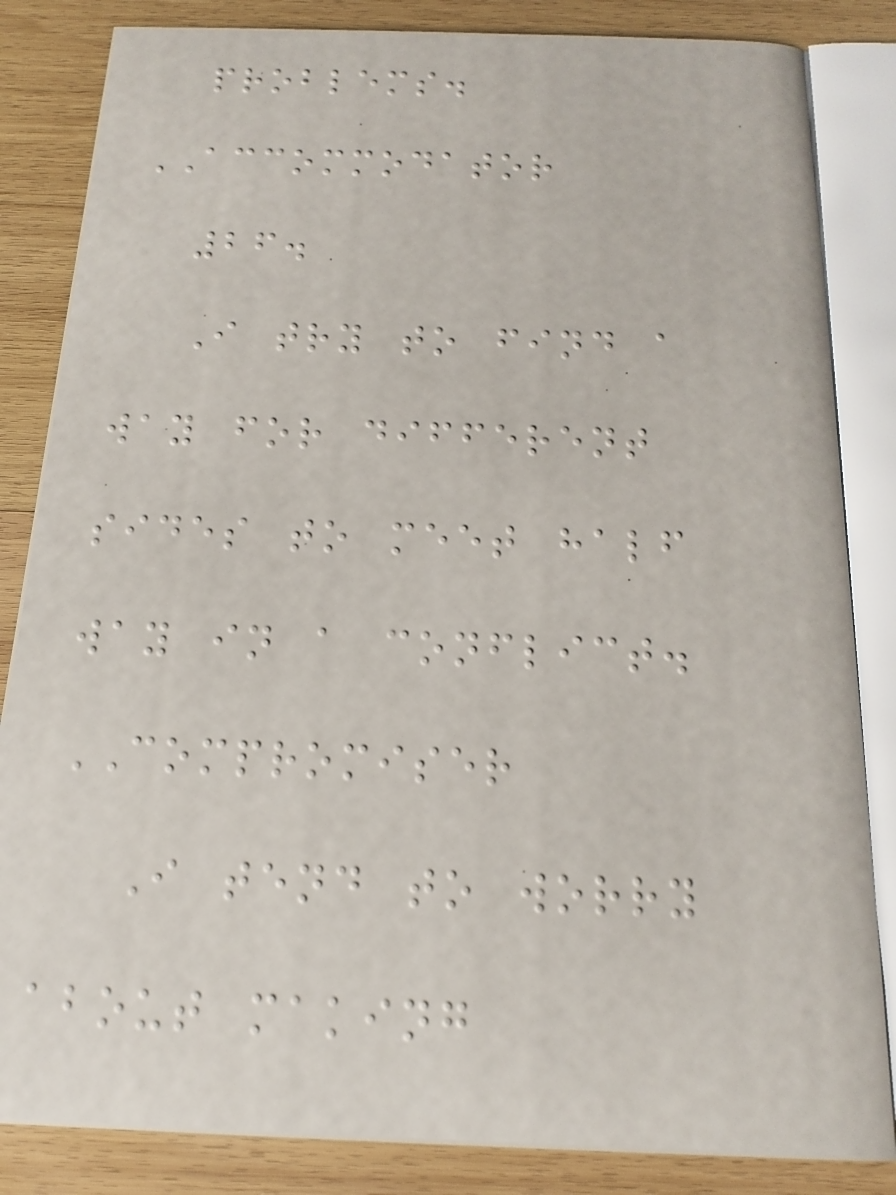problems.
ACCOMMODATOR
26.
I try to find a
way for different
sides to meet half
way in a conflict.
COMPROMISER
I tend to worry
about making
